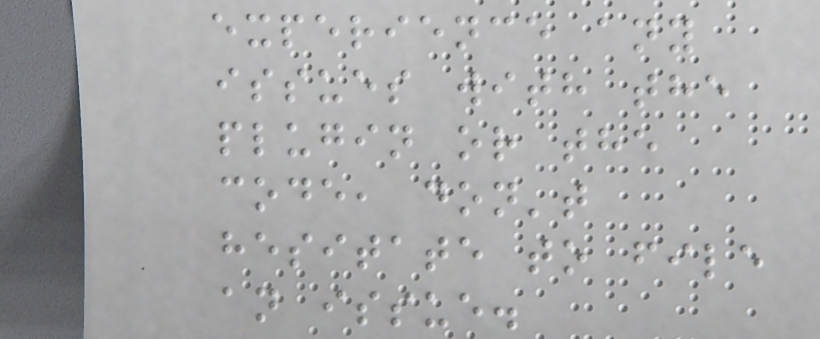experience any
issues with the
plugin or the
code, don't
hesitate to file
an issue.
